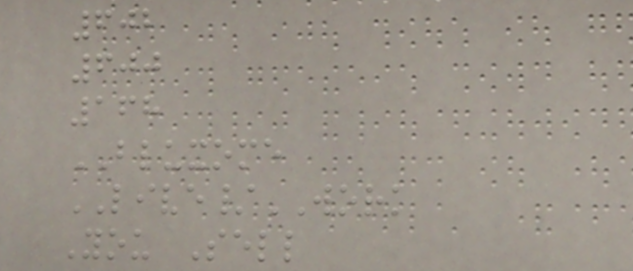602
600
168
BLUXOME
LIVE/WORK
You Sell
